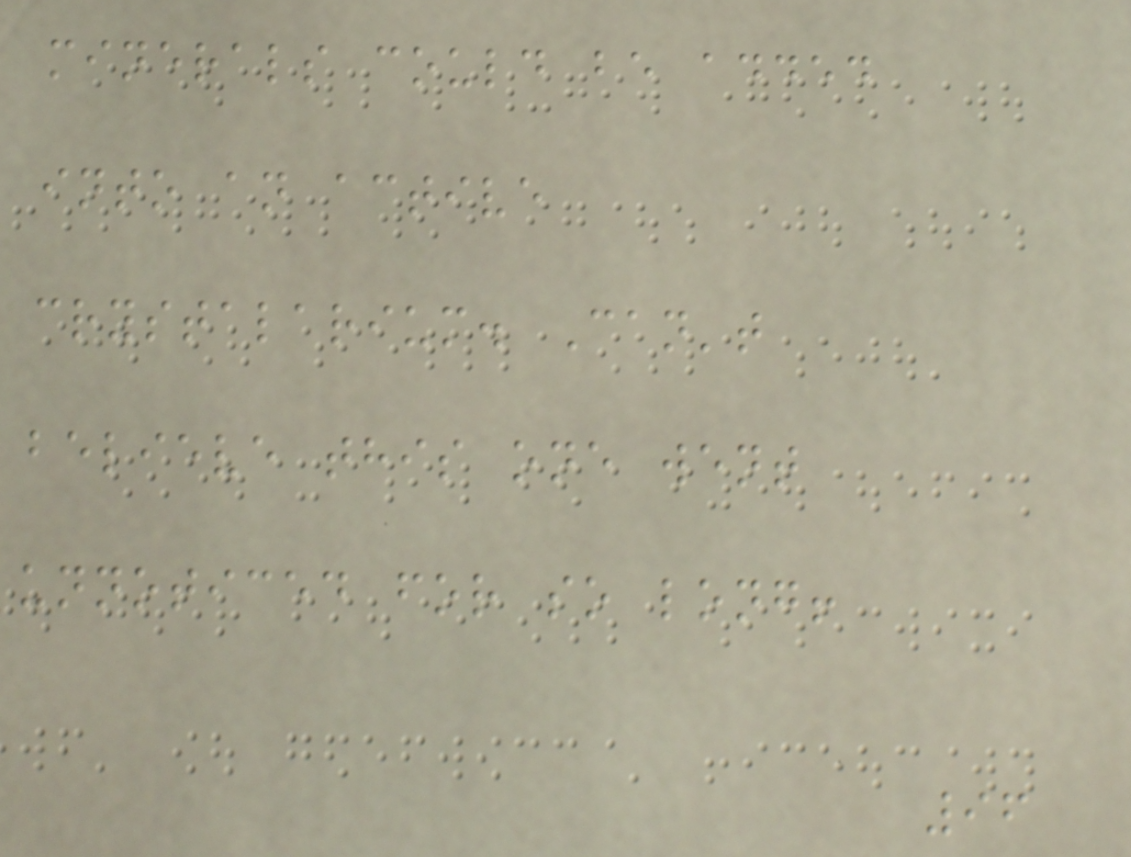minerals could be added
into an active
crystalarium. Can't
believe this one went
unnoticed for so long!
96
